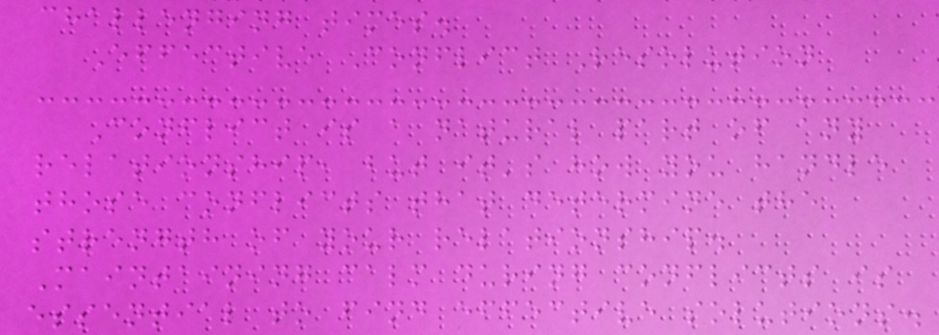challenging times.
Effective Conflict Resolution
Conflict is a natural part of any
relationship, but it's how you handle
those conflicts that determine the
strength of your relationship.
Maintaining calm during conflicts is
essential to find effective solutions.
